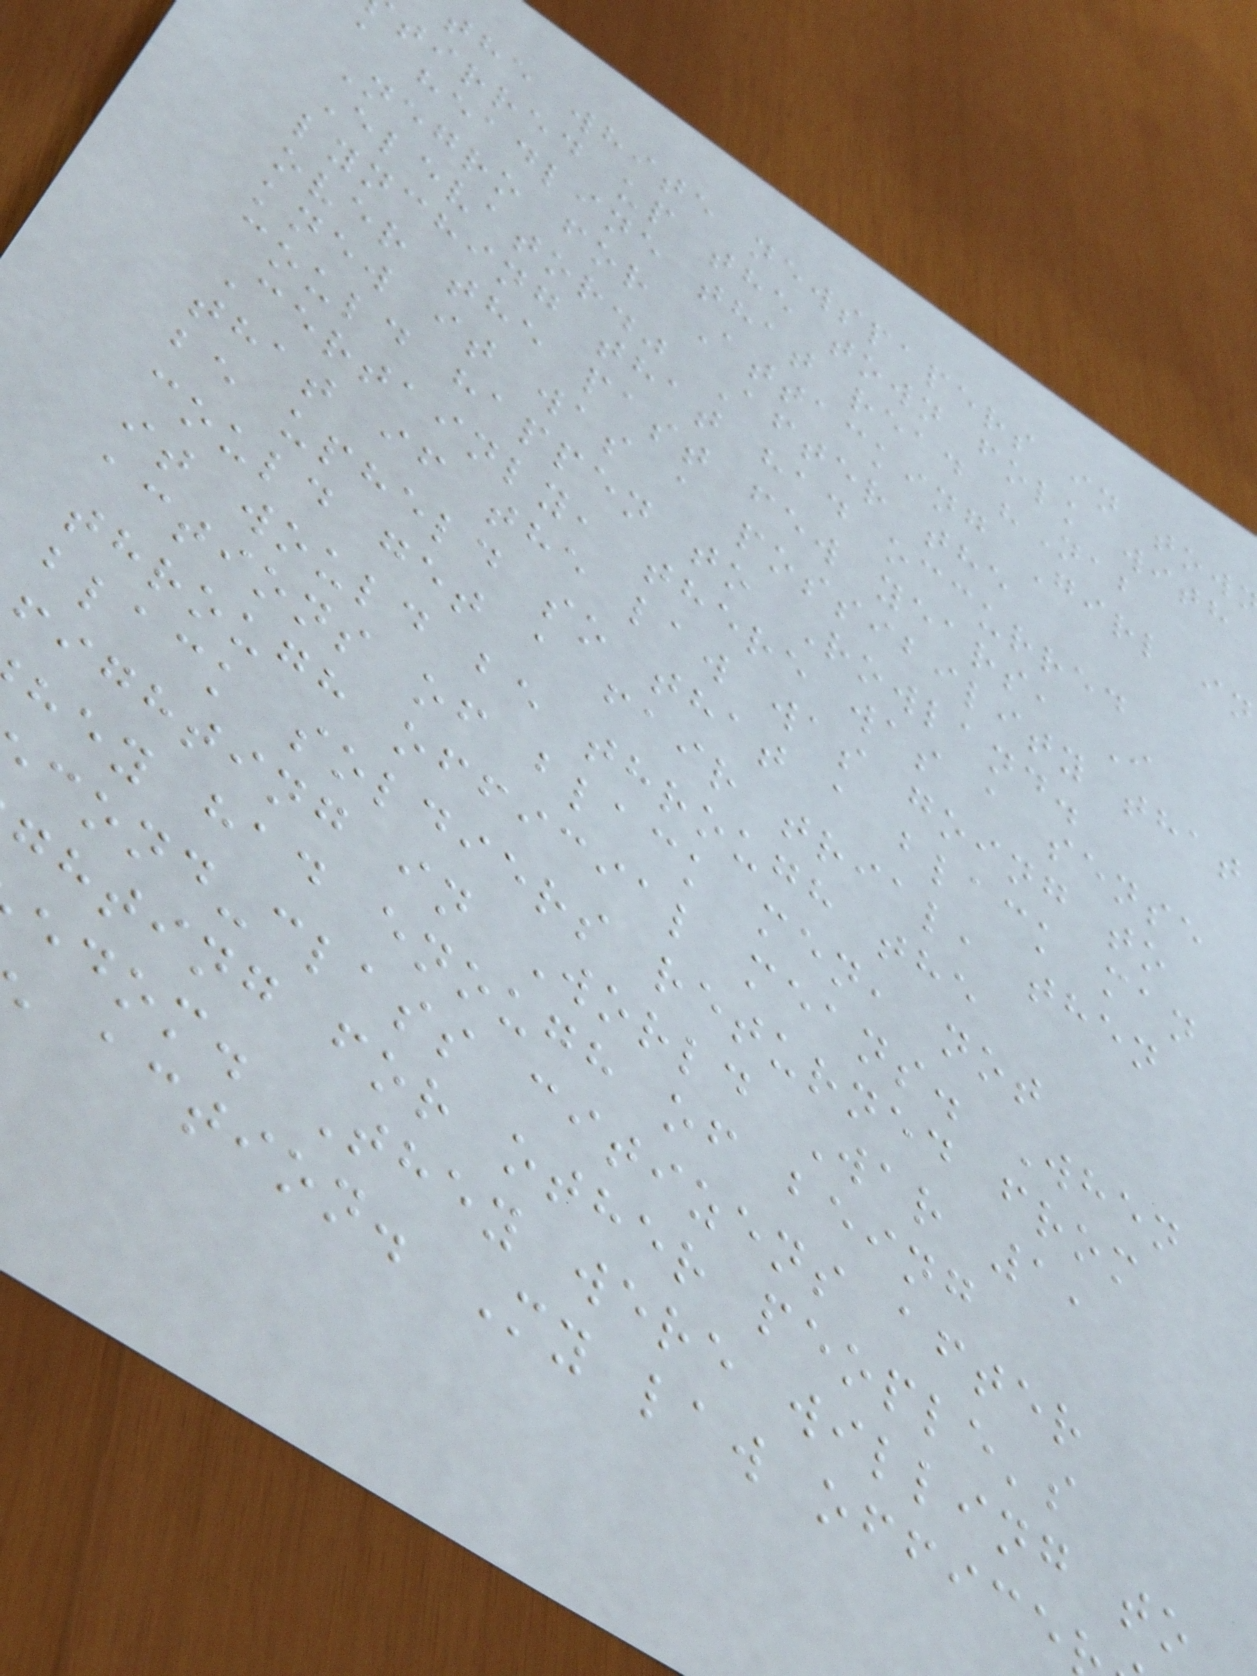the white newspapers in tow
tirred up the town folk with
a headline that read "Nab
Negro for Attacking Girl in
Elevator." After the
lynching that had occurred
over the past few years, I
knew it was a possibility that
could happen to Rowland.
Certainly, there was a sense
that if the law was going to
be upheld so that a black man
could get a fair trial, then
it would be through the
actions of black men, not
through official means. When
black soldiers returned from
fighting in World War 1,
hey had enough of being
cond-class citizens after
ghting for other people's
edom. They were willing to
action. My law office
